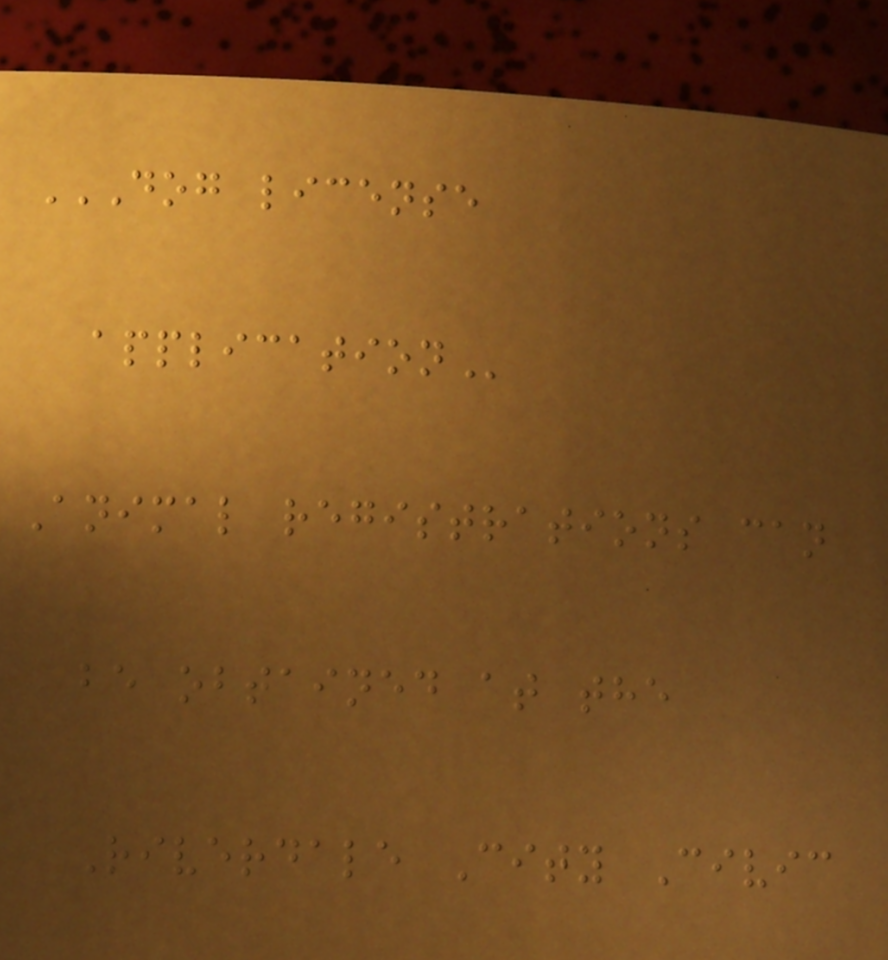DOG LICENSE
APPLICATION
Animal registrations can
be obtained at the
Riverdale City Civic
